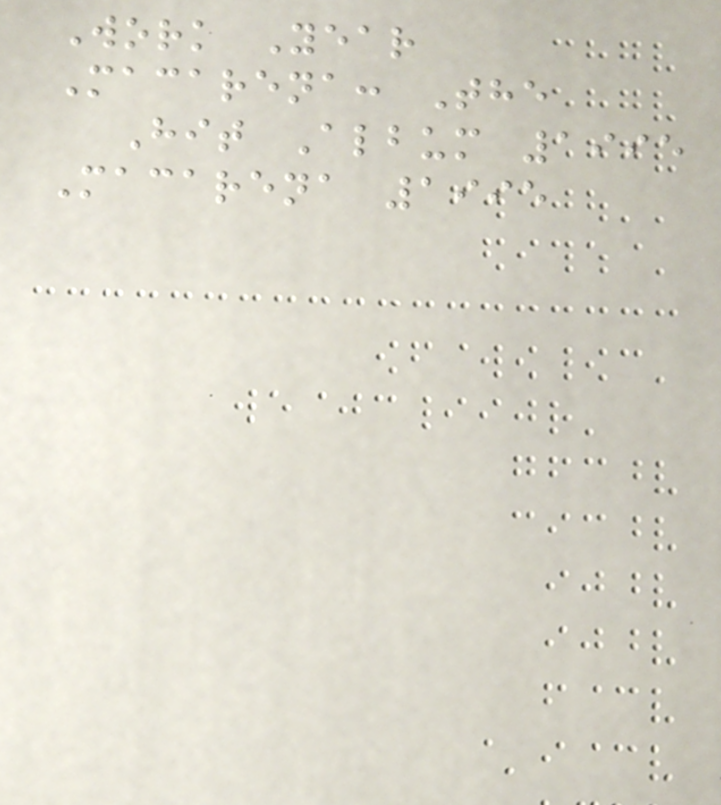Work Year
Macarena: The
Hit Album 1995
Macarena 1995
